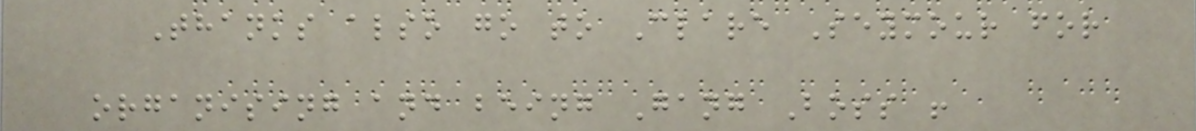Thanks also go to Clare Seymour for
organising and being Gang Boss !
